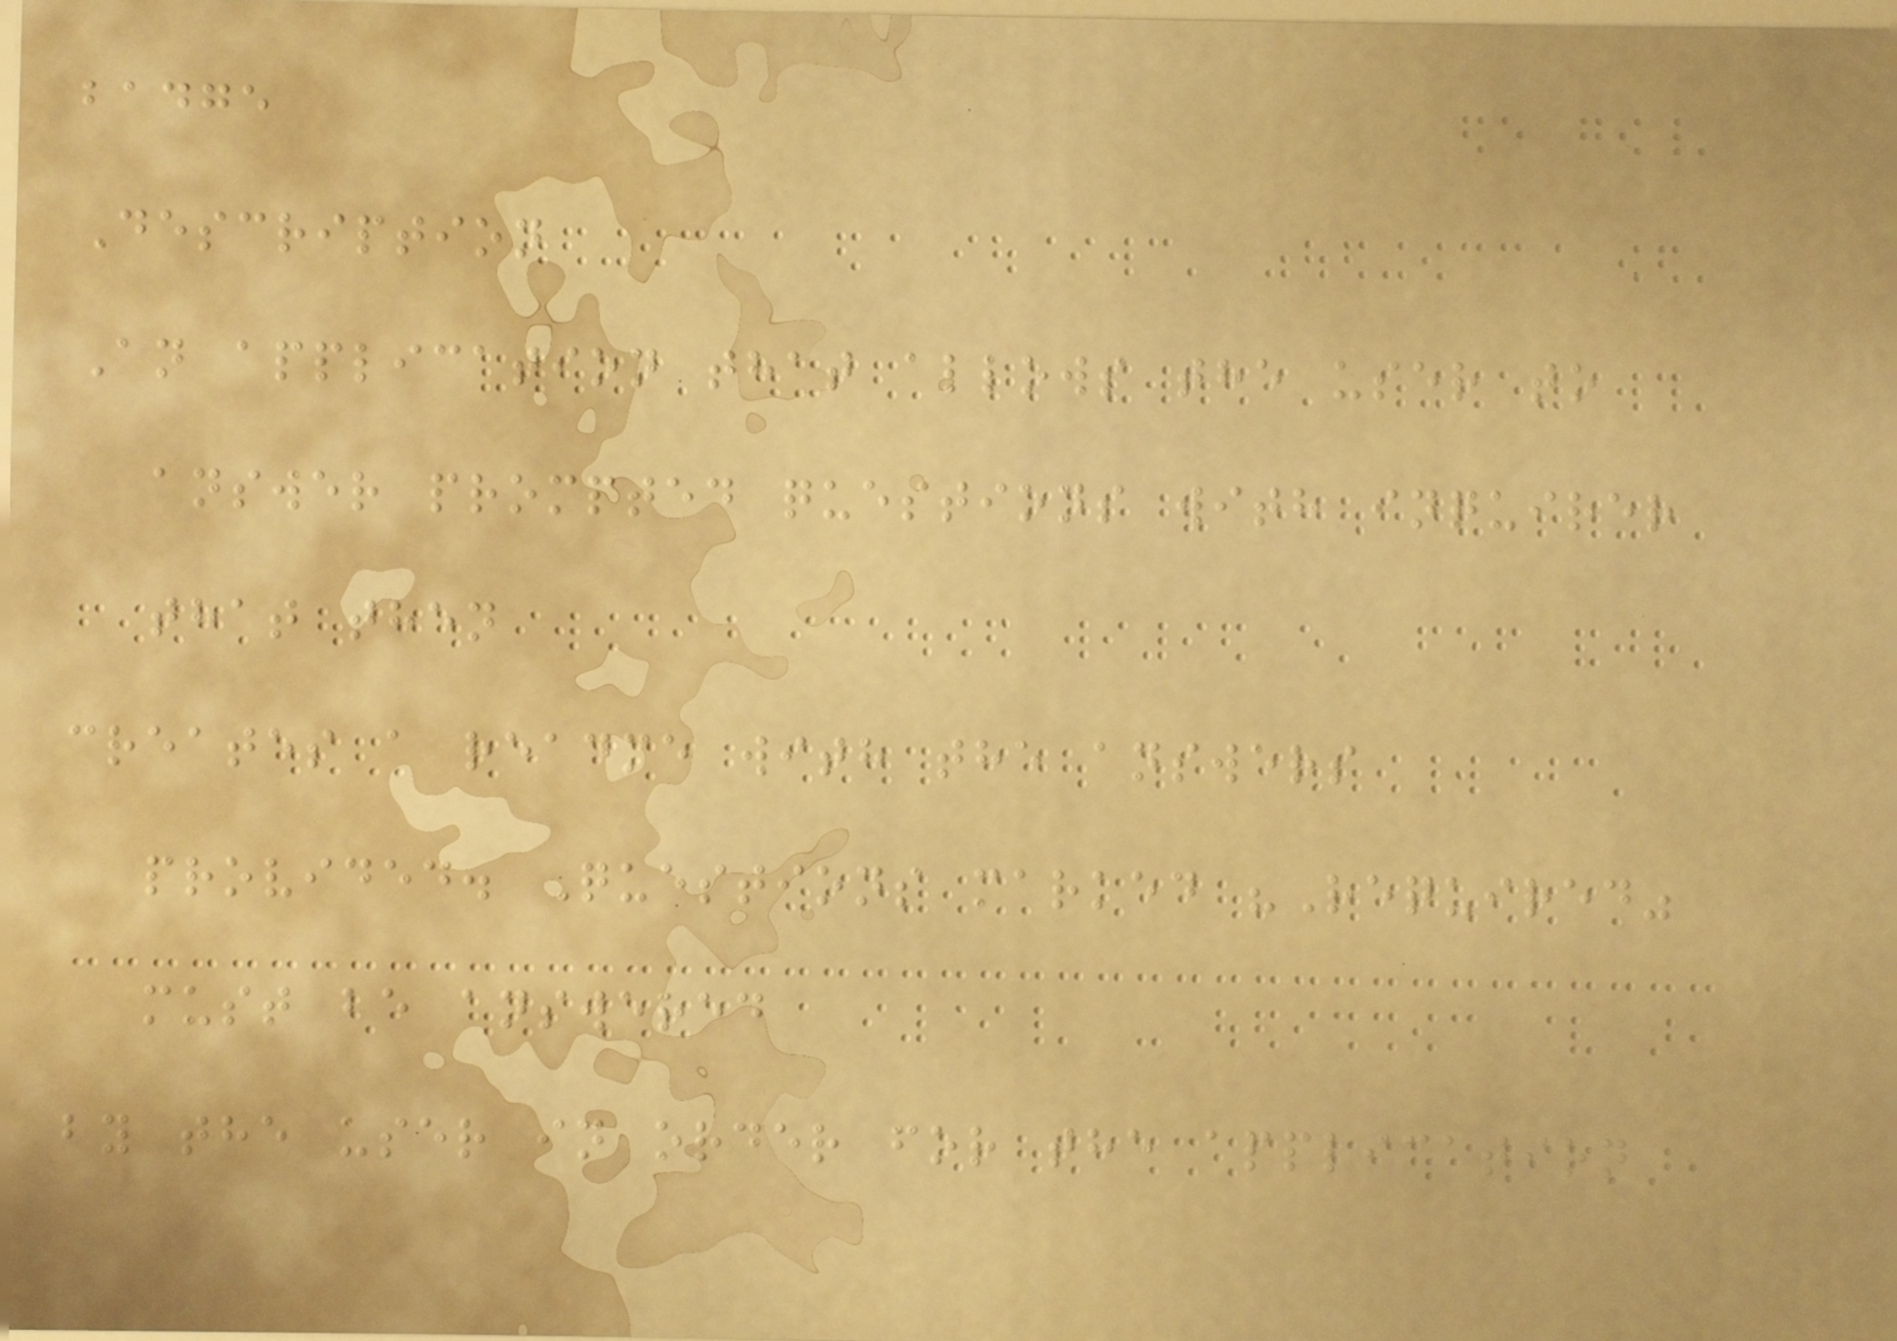badge
Description
An application that allows the user to
answer prompted questions with inquirer
that then
creates a readme with the answers
provided. Questions marked "Required"
must be answered
by the user in order for the application
